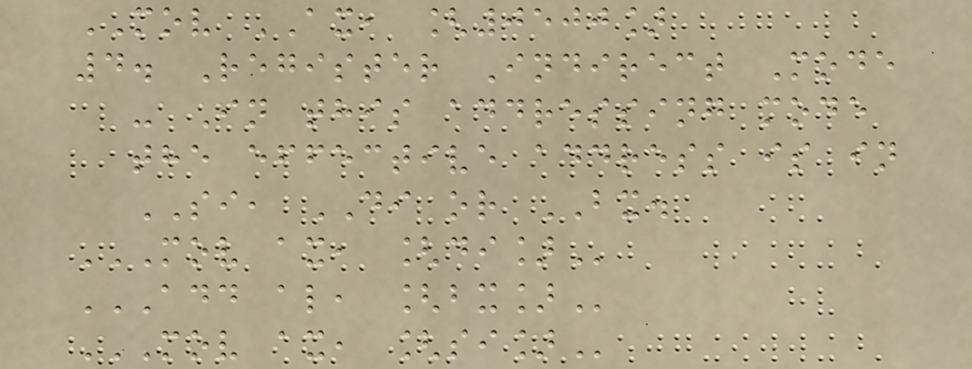MOV AX, [0500]
4. Register Indirect Mode
- In this addressing mode
the effective address is in
SI, DI or BX.
MOV AX, [DI]
ADD AL, [BX]
MOV AX, [SI]
